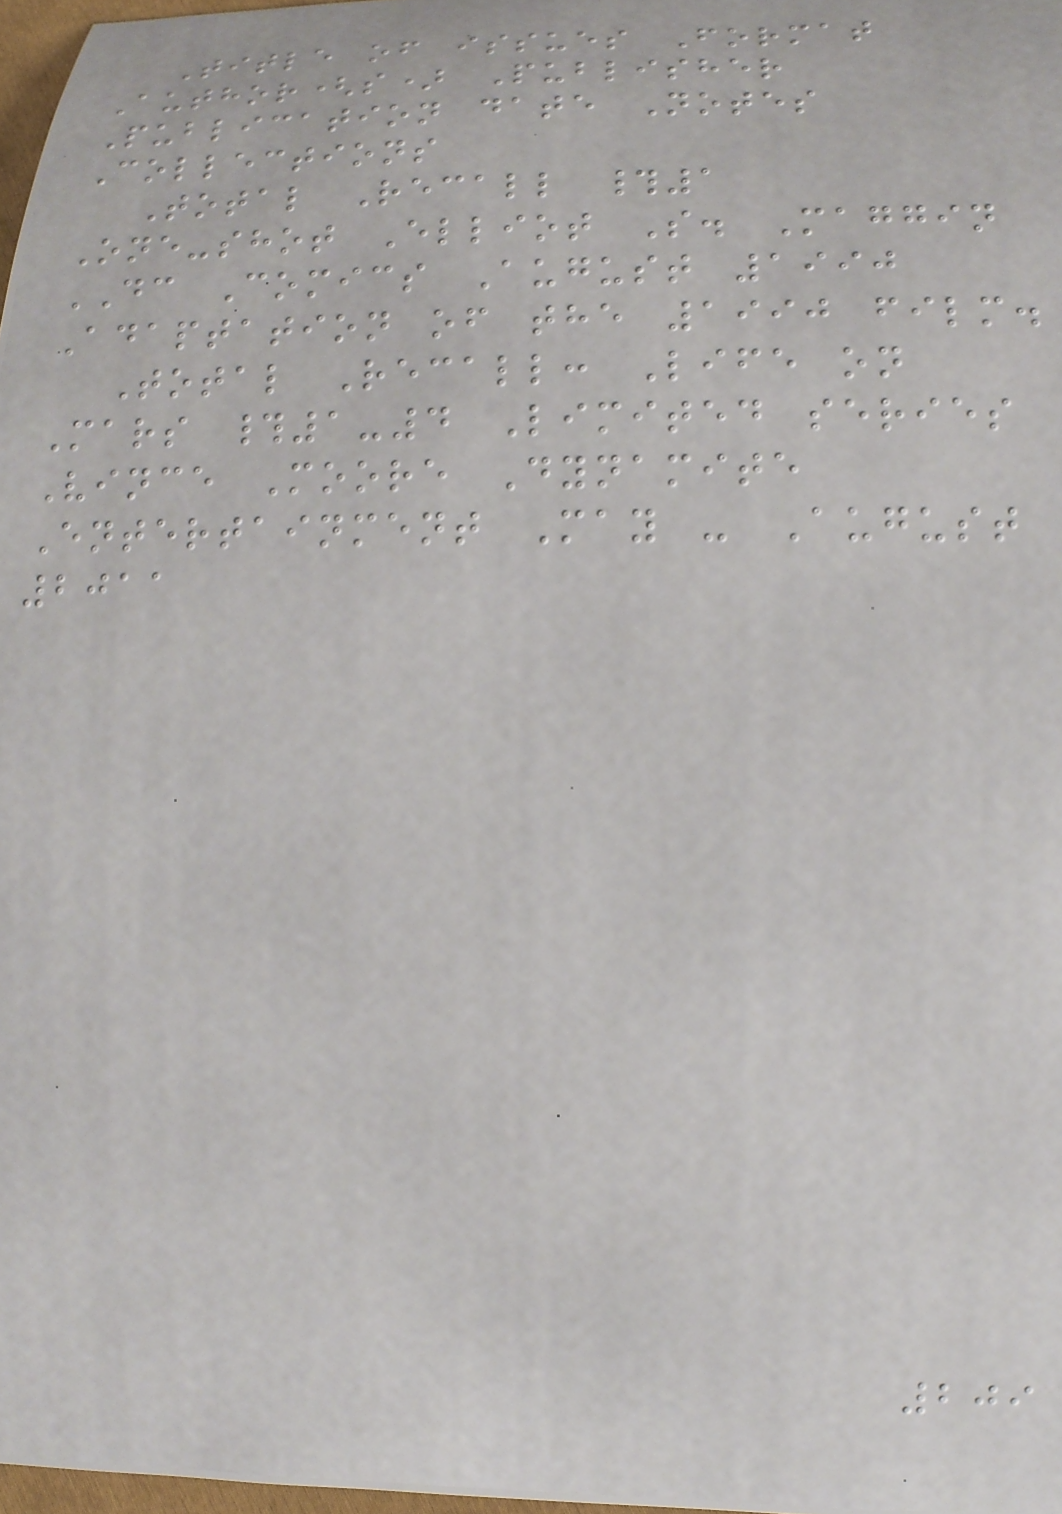Title of issues Format
Author(s) Publisher
Publication date Notes
Collections
Total Recall #1
One-shot Elliot S. Maggin
DC Comics August 1990
Adaptation of the 1990 film.
Total Recall: Life on
Mars #1-4 Limited series
Vince Moore Dynamite
Entertainment May - August
2011
209
